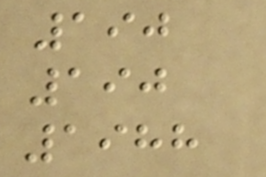190
190
1988
